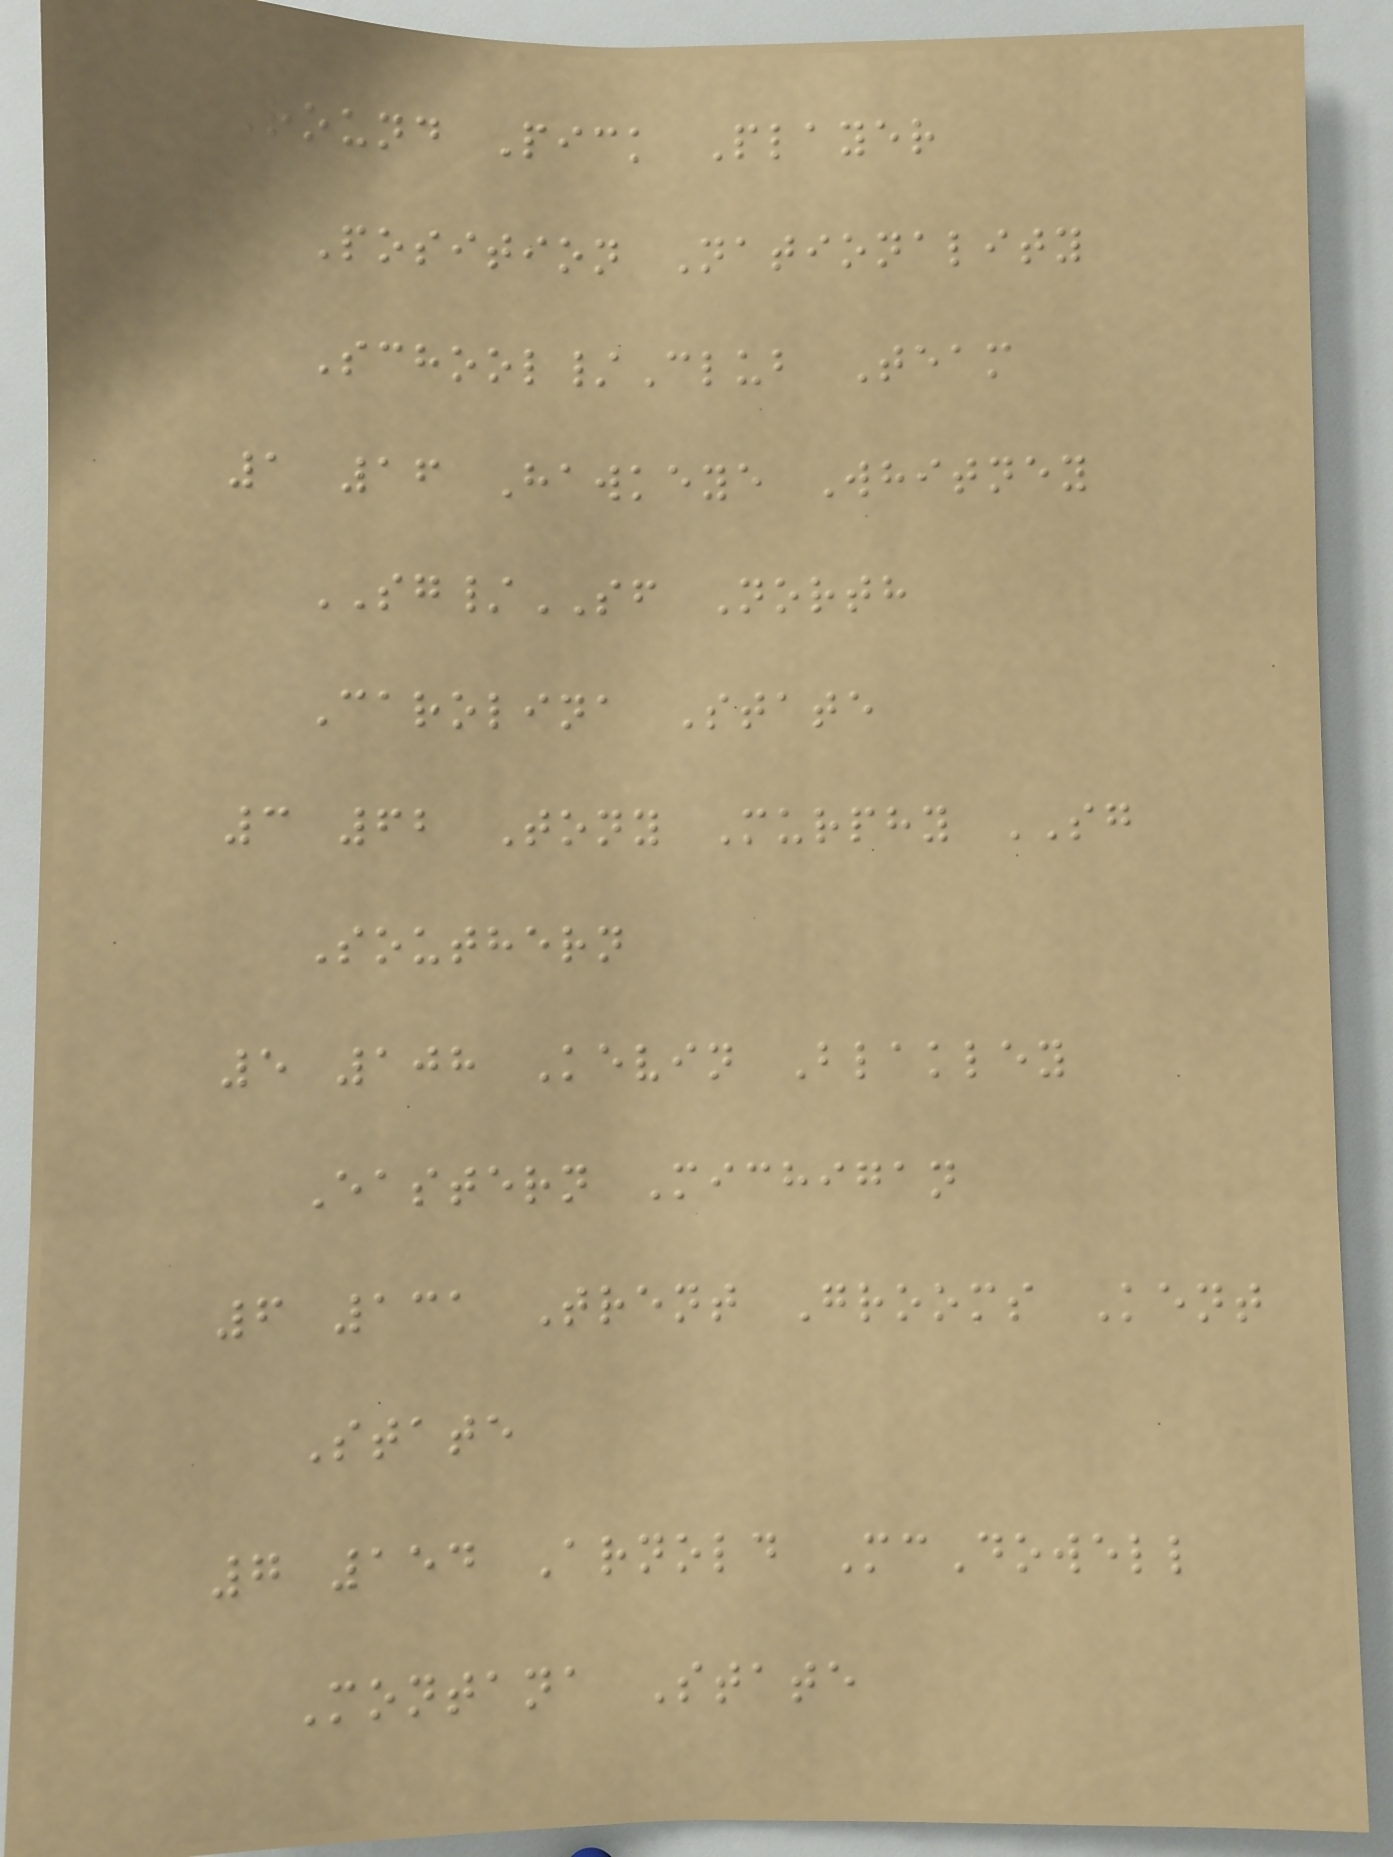Round Pick Player
Position Nationality
School/Club Team
1 16 Hawkeye Whitney
SG/SF North
Carolina State
3 62 Tony Murphy SG
Southern
5 108 Kevin Blakley
Eastern Michigan
6 131 Trent Grooms Kent
State
7 154 Arnold McDowell
Montana State
